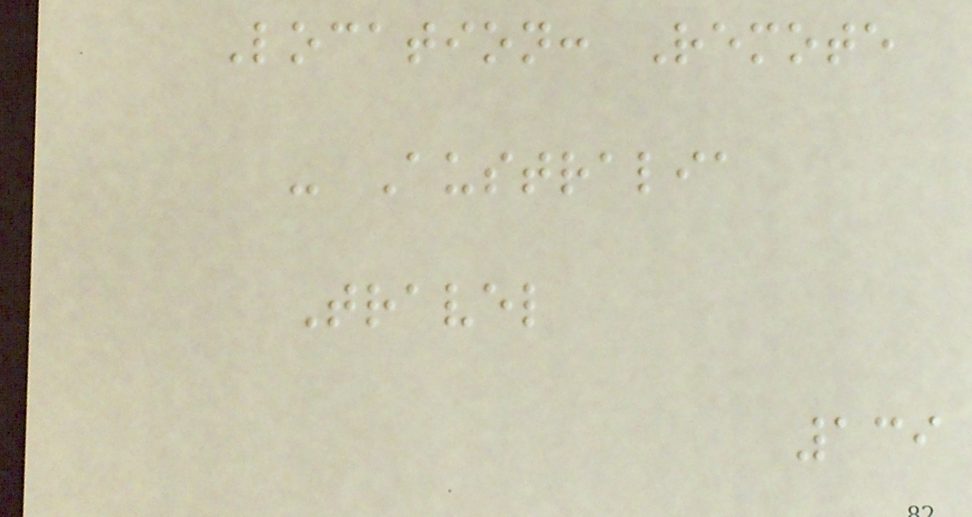Location: Remote
- Australia
Travel
139
